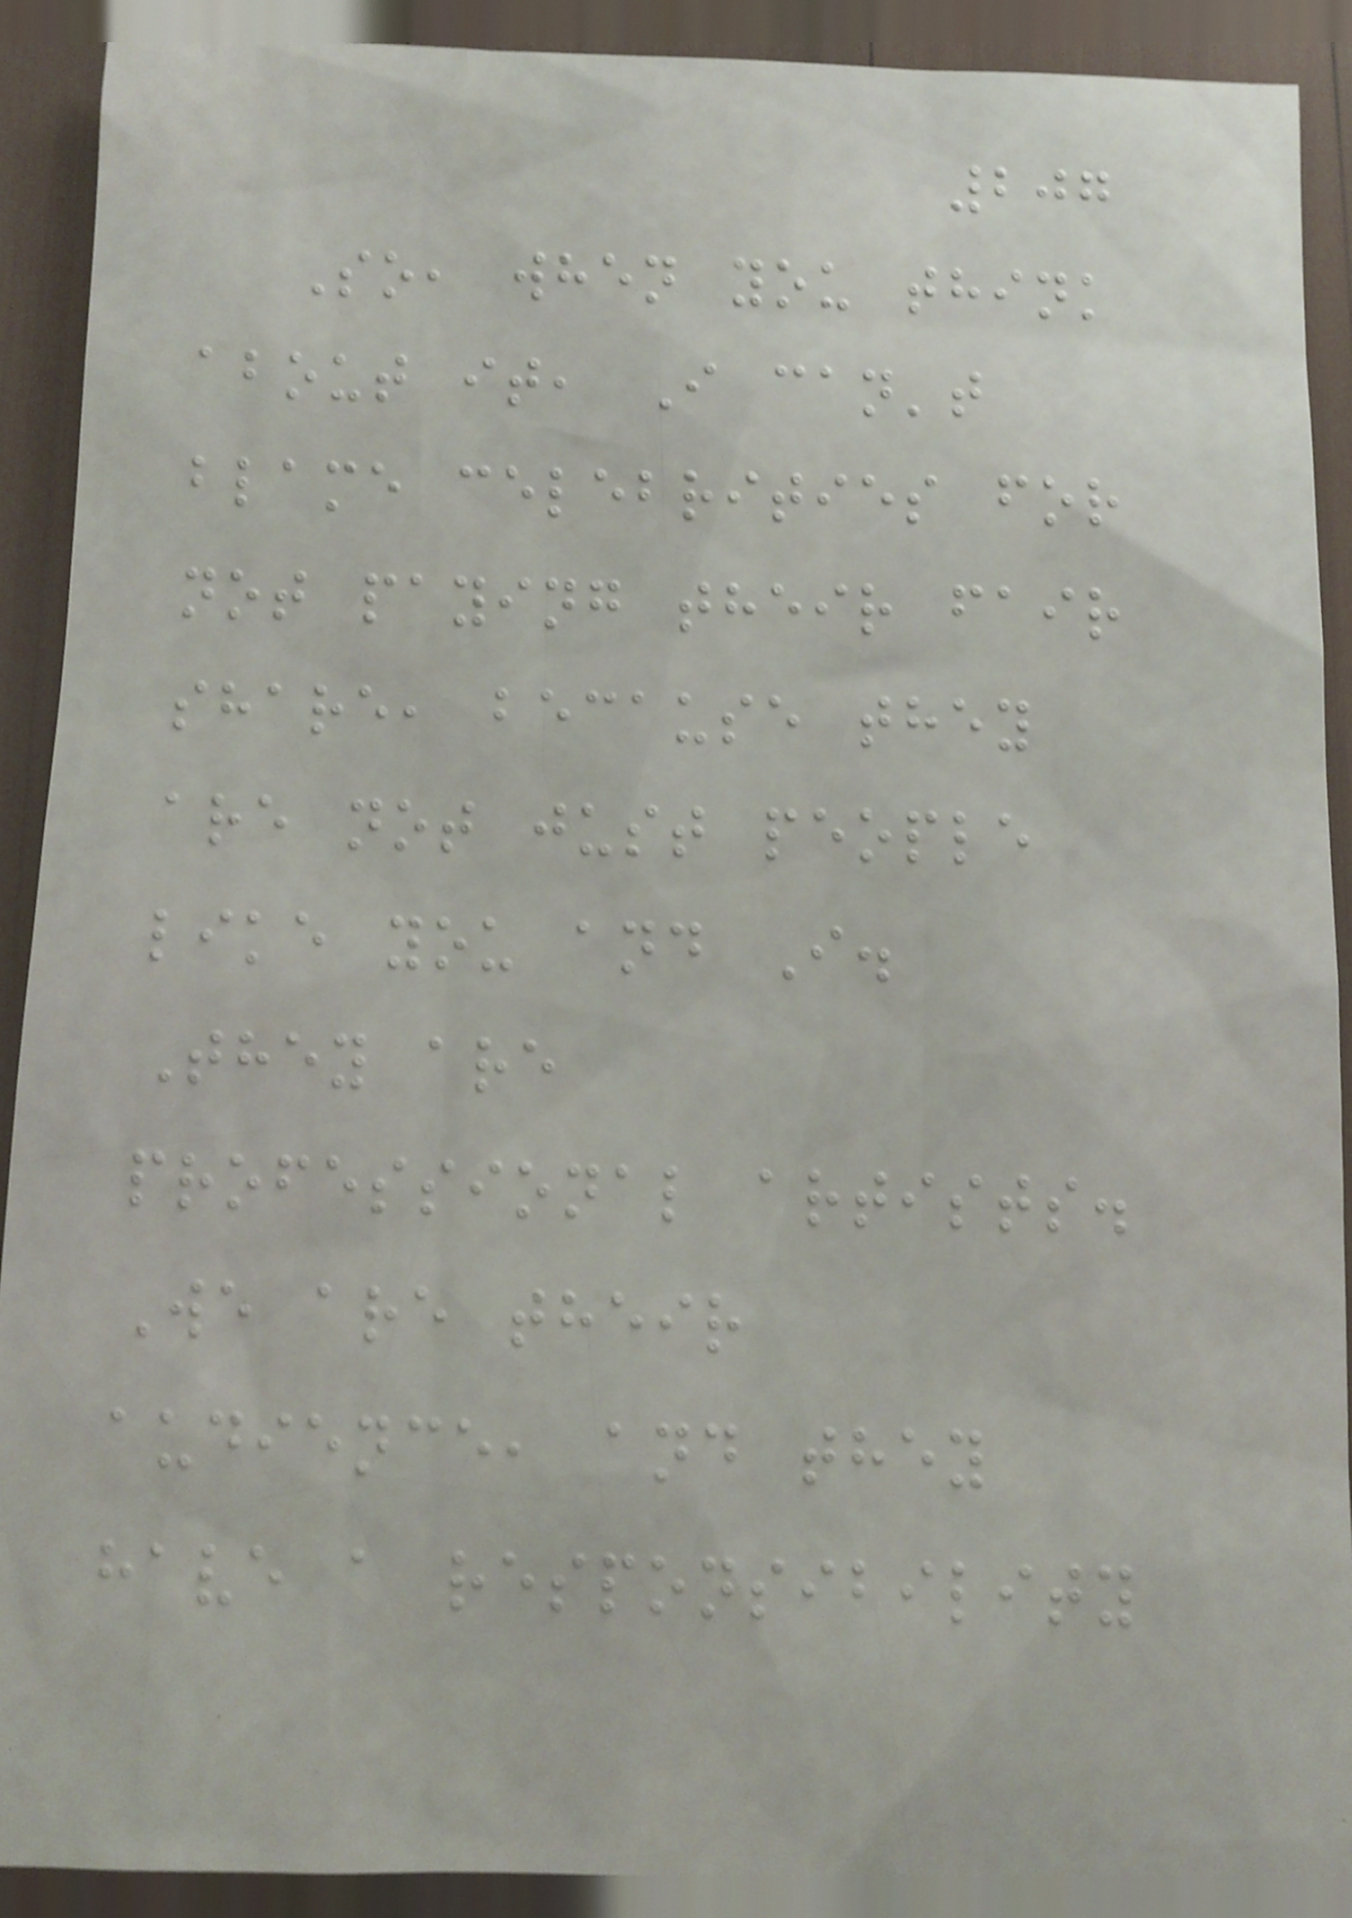207
So, when you think
about it, I can't
blame celebrities for
not paying their fair
share, because they
are not just people
like you and I.
They are
professional artists.
We are their
audience, and they
have a responsibility
